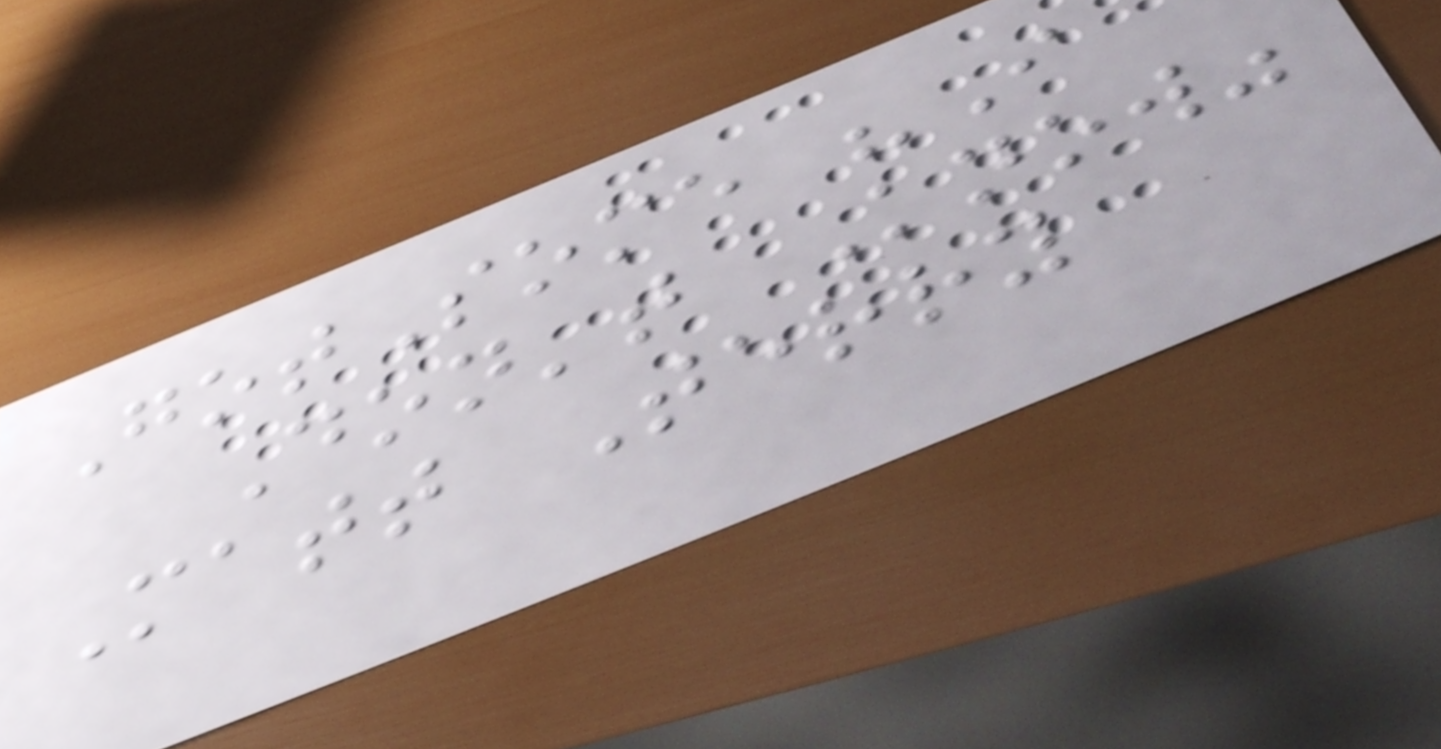GotSome "I
Don't Know"
Matt Terry
